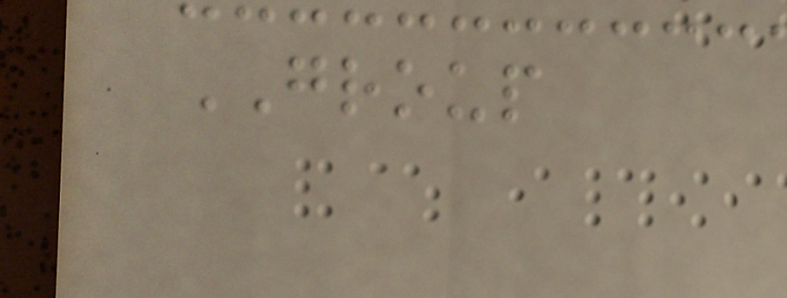GROUP
